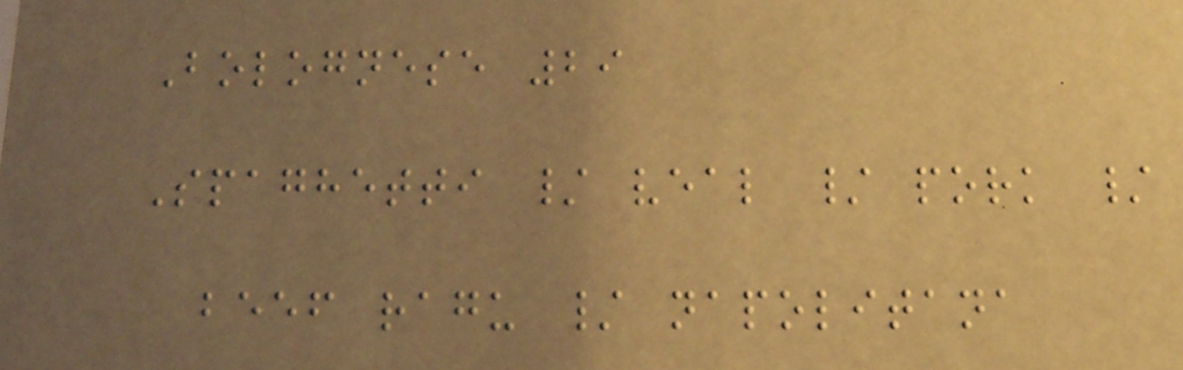Bolognese 29
Spaghetti / veal / pork /
beef ragu / napolitana
